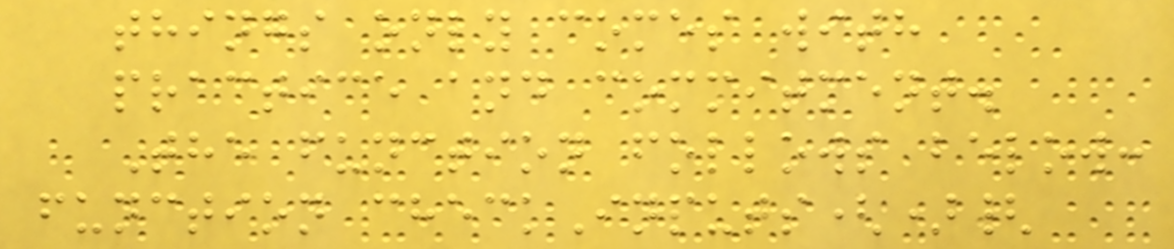things only comes with
practice and commitment.
The function follows below:
function checkInputs(){
